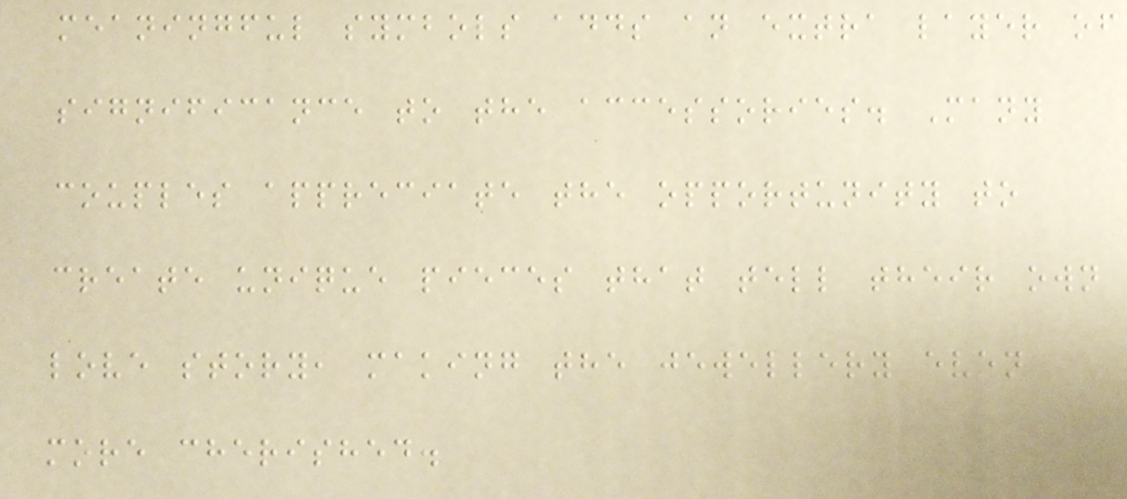meaningful symbols adds an extra layer of
significance to the accessories. Many
couples appreciate the opportunity to
create unique pieces that tell their own
love story, making the jewellery even
more cherished.
